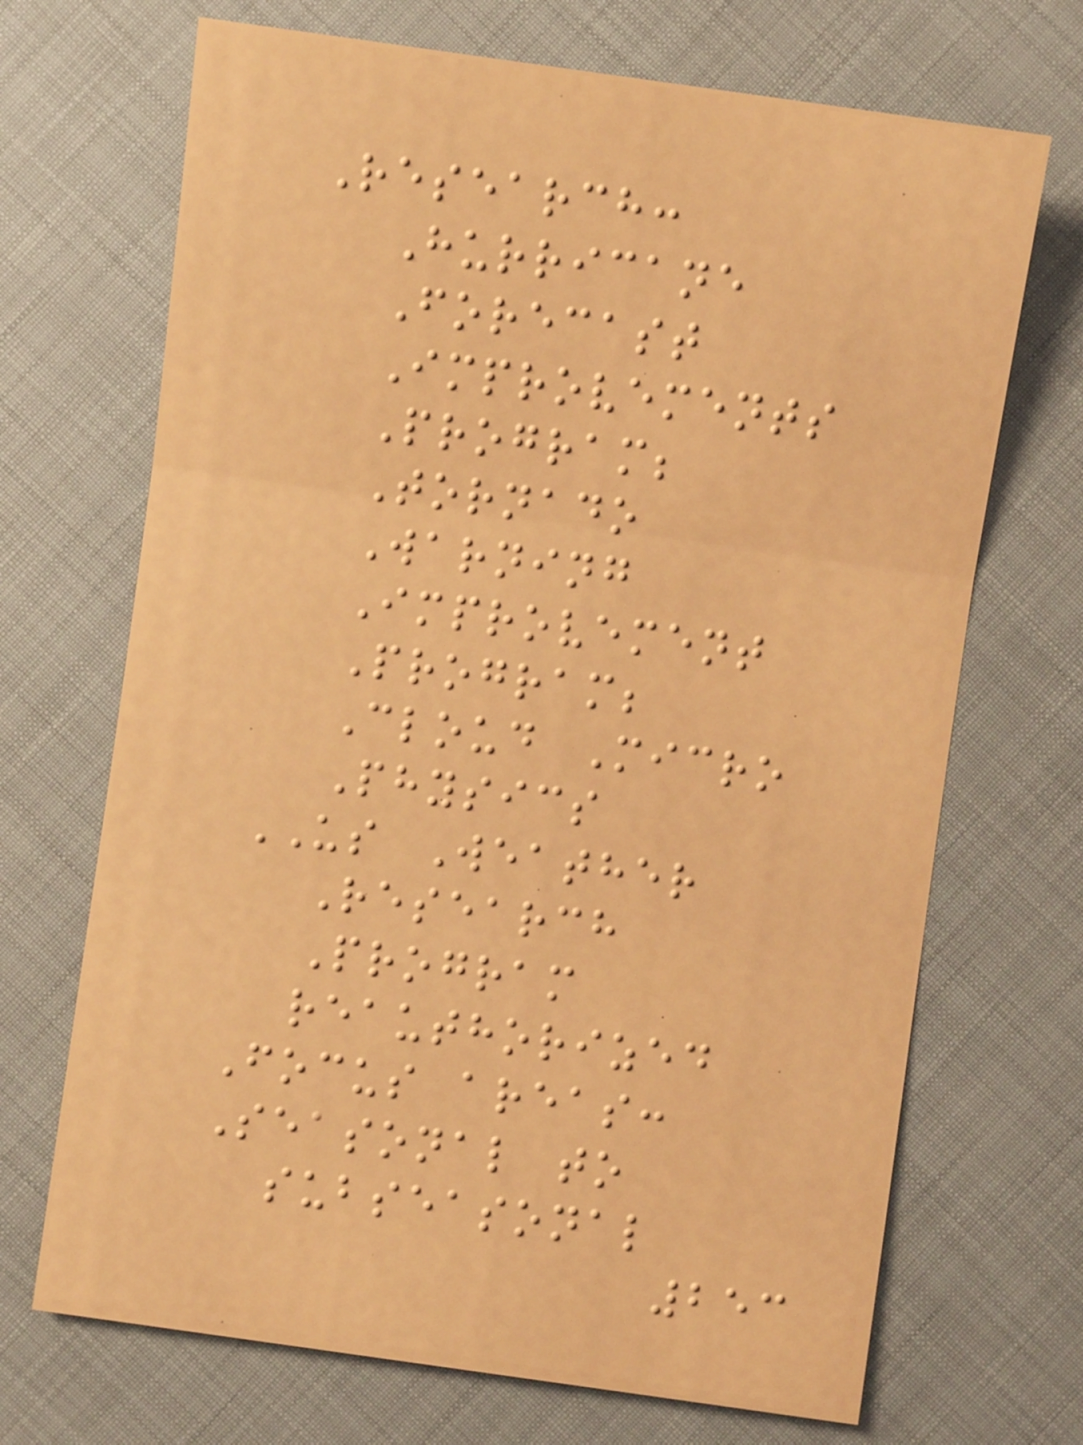Research:
Hurricane
Forecast
Improvements
Program;
Tornado
Warning
Improvement
Program;
Cloud Micro
Physics
US Weather
Research
Program
reauthorized
Focus areas:
Seasonal to
subseasonal
253
